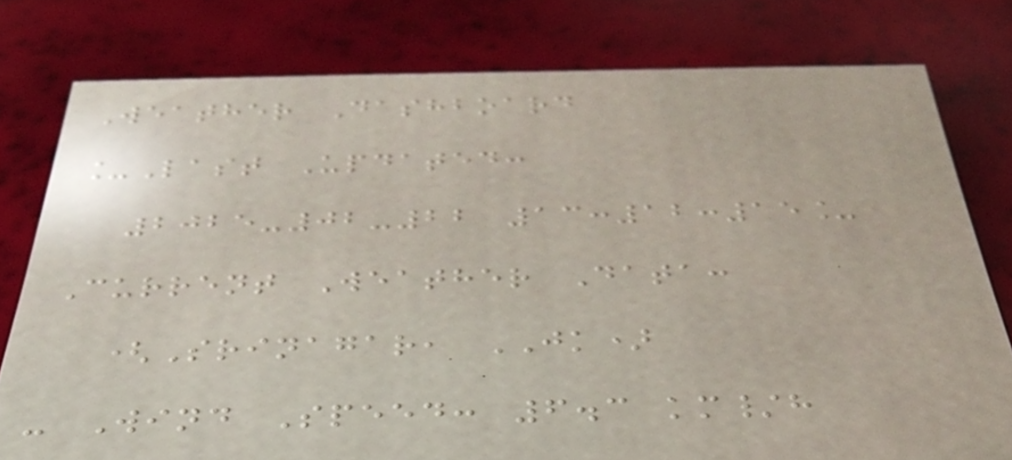Weather Dashboard
_Last Updated:
2025-02-22 13:12:15_
Current Weather Data:
(Srinagar, JK)
- Wind Speed: 6.3 km/h
